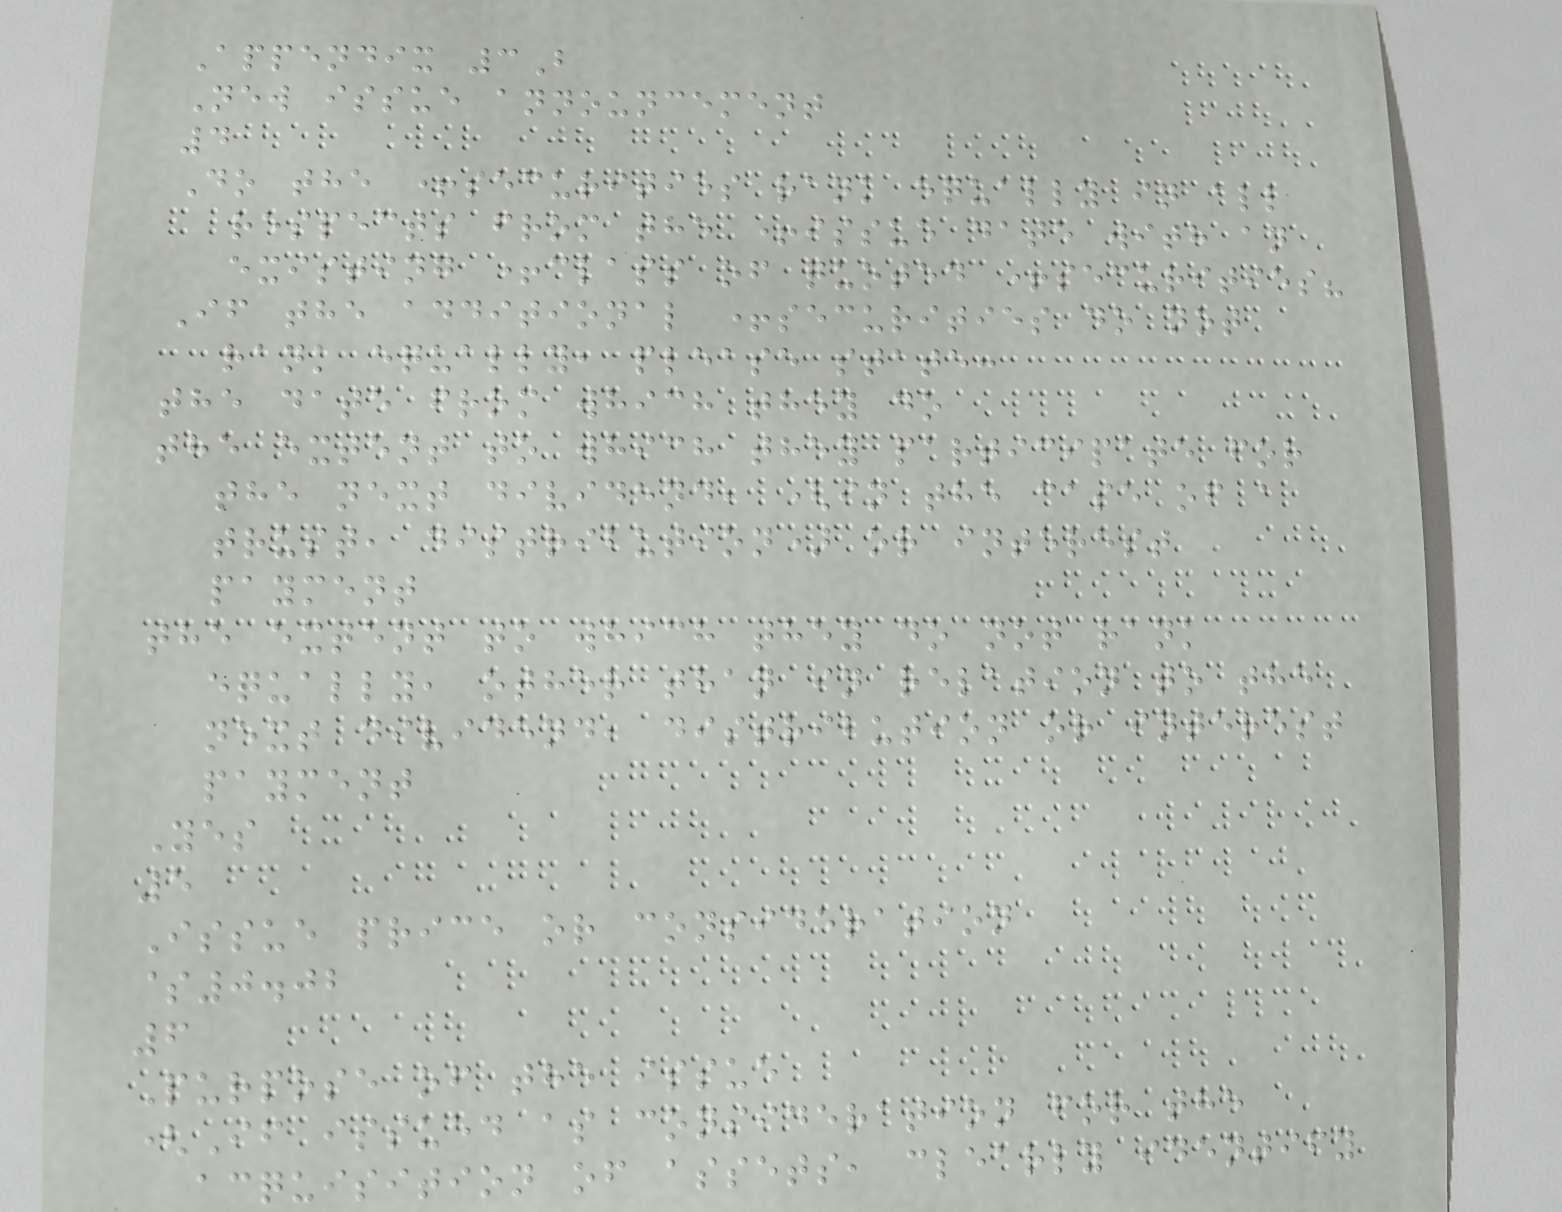Appendix 3B
New issue announcement
4
Do the +securities rank equally in all
respects from the +issue date with an
existing +class of quoted +securities?
If the additional +securities do not
rank equally, please state:
the date from which they do
the extent to which they participate for
the next dividend, (in the case of a
trust, distribution) or interest
payment
the extent to which they do not rank
equally, other than in relation to the
next dividend, distribution or interest
payment
Yes
5
Issue price or consideration
$0.02
6
Purpose of the issue
(If issued as consideration for the
acquisition of assets, clearly identify
